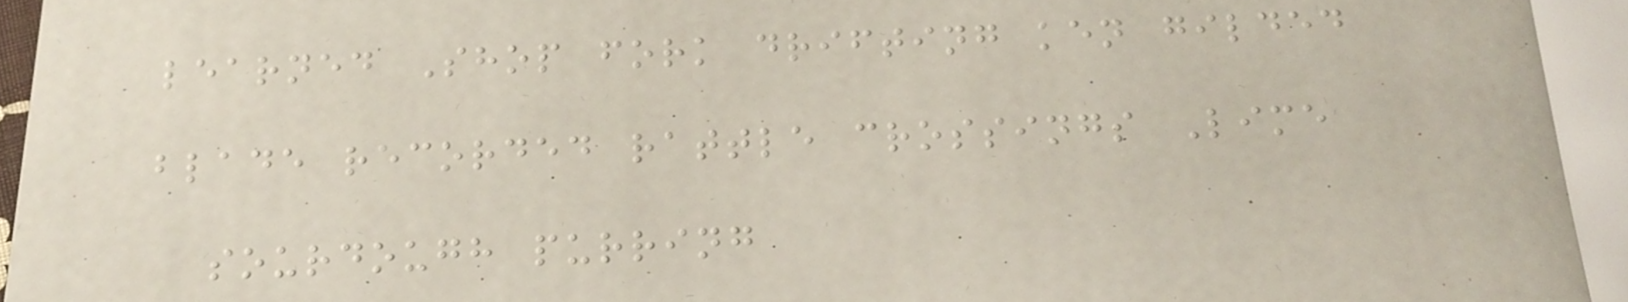learned Shop fork drifting ken gilded
blade recorded rattle crossings Lime
sourdough purring
